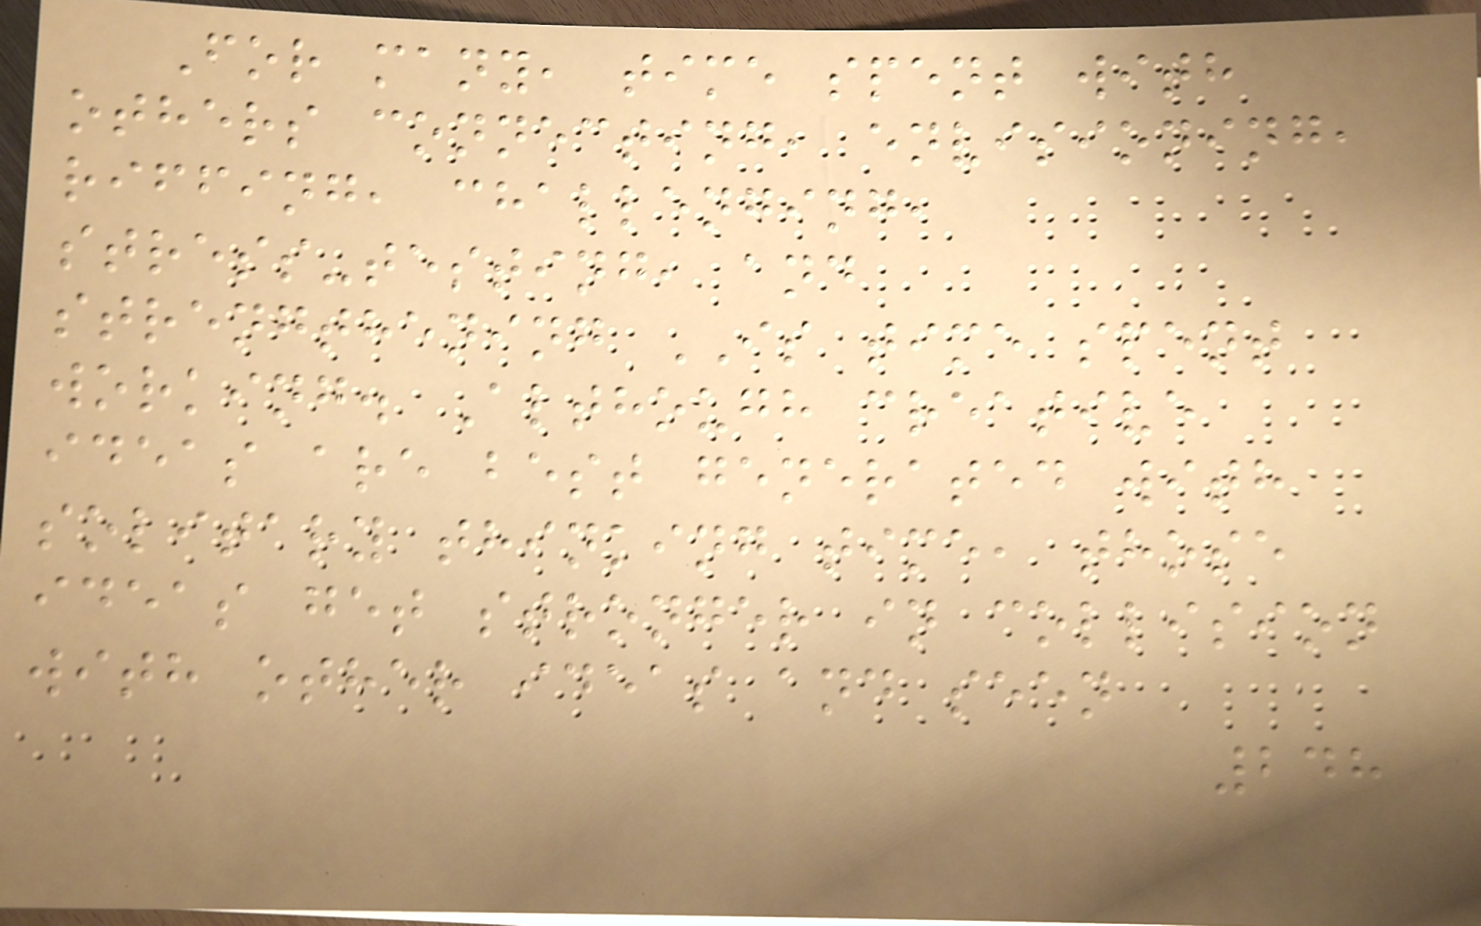For many, time spent with
others connecting, envisioning,
riffing, challenging,
stress-testing, and
strengthening IS time spent
working. Although creative
ideas are best generated with
solitary thinking time, those
ideas get stronger in collision
with other ideas and seen
248
